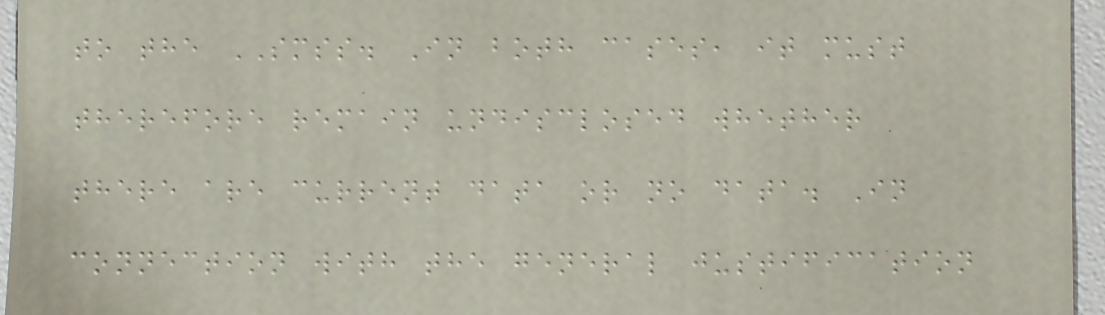to the SMSS. In both cases, it must
therefore remain undisclosed whether
there are current data or no data. In
connection with the general justification
